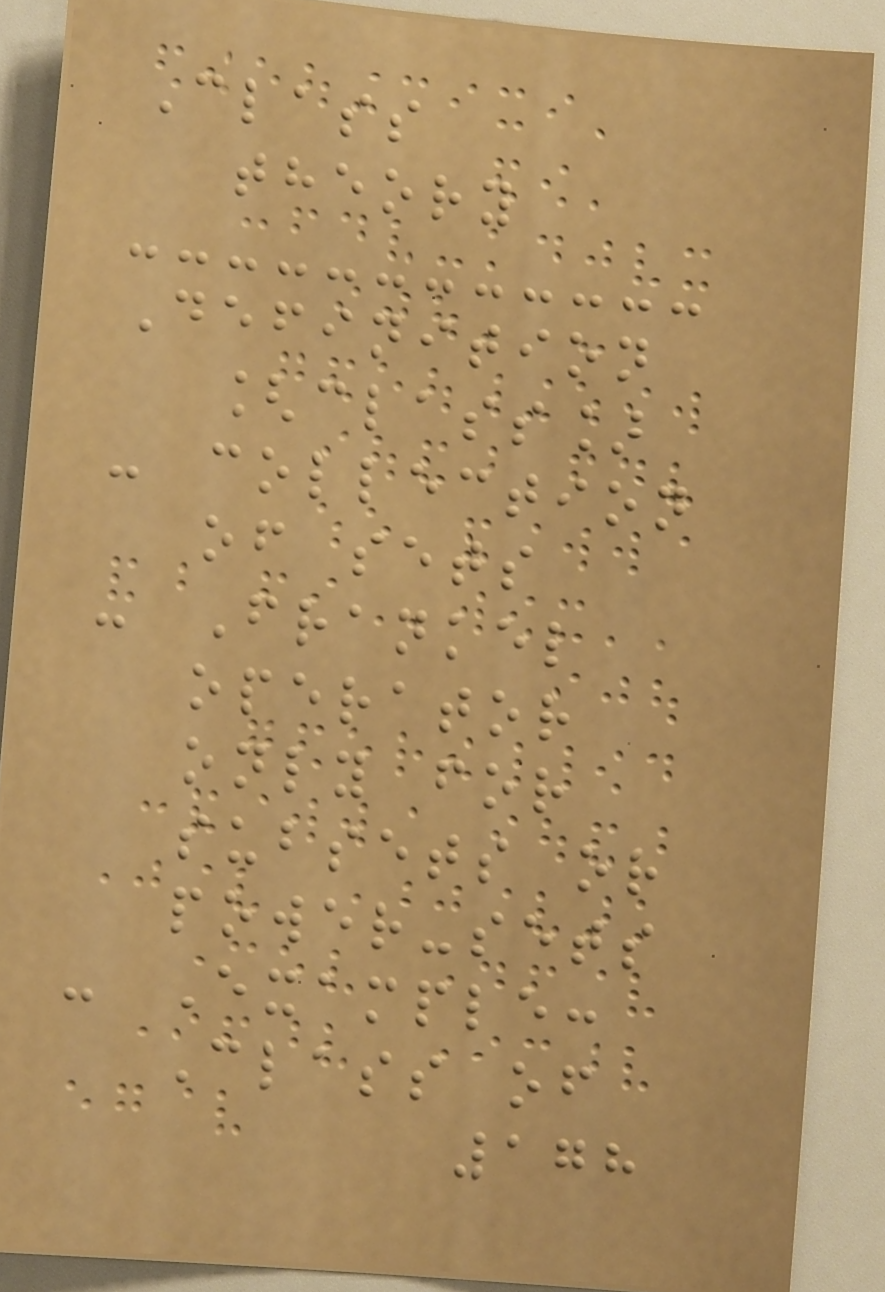Class
theory
Definition
[class]
- collection
of sets
- Frankel
operator
only for
subsets or
power-sets
- Example:
Class of
178
